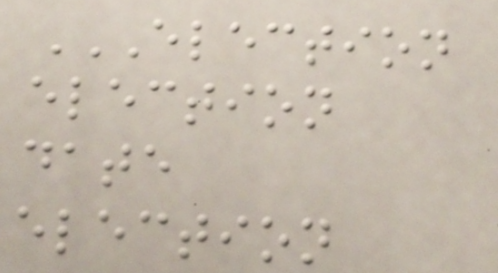ELECTION
ELECTION
DATE
ELECTION
